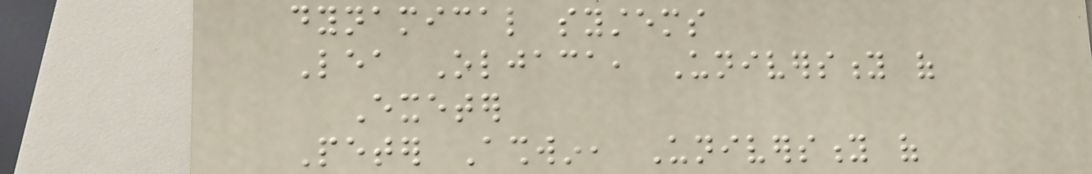dynamical systems
Lea Oljaca, University of
Exeter
Peter Ashwin, University of
